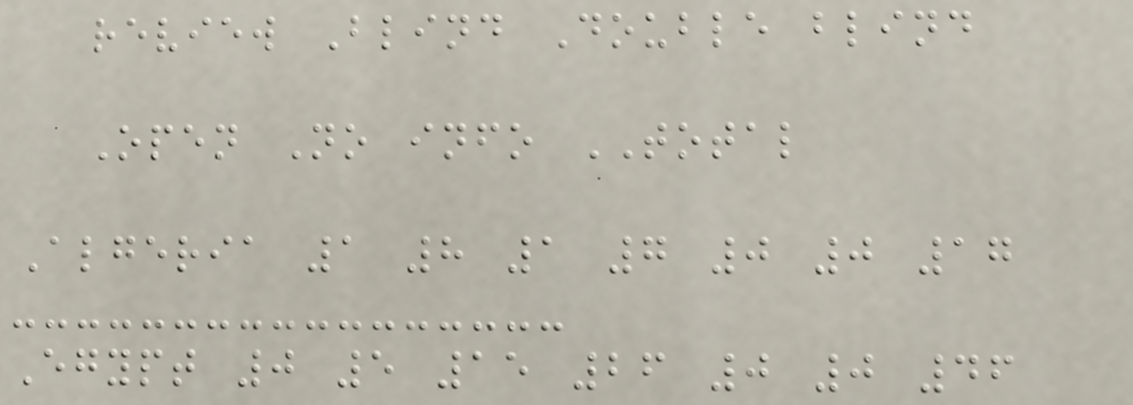review Blind Double blind
Open No info TOTAL
Algeria 1 8 1 7 0 0 17
Egypt 0 5 15 26 0 0 46
